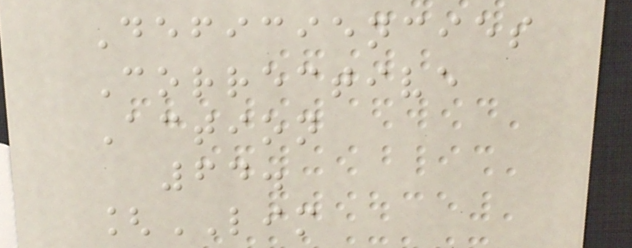Deficiencies
Corrective
Action
64.
[LIM
